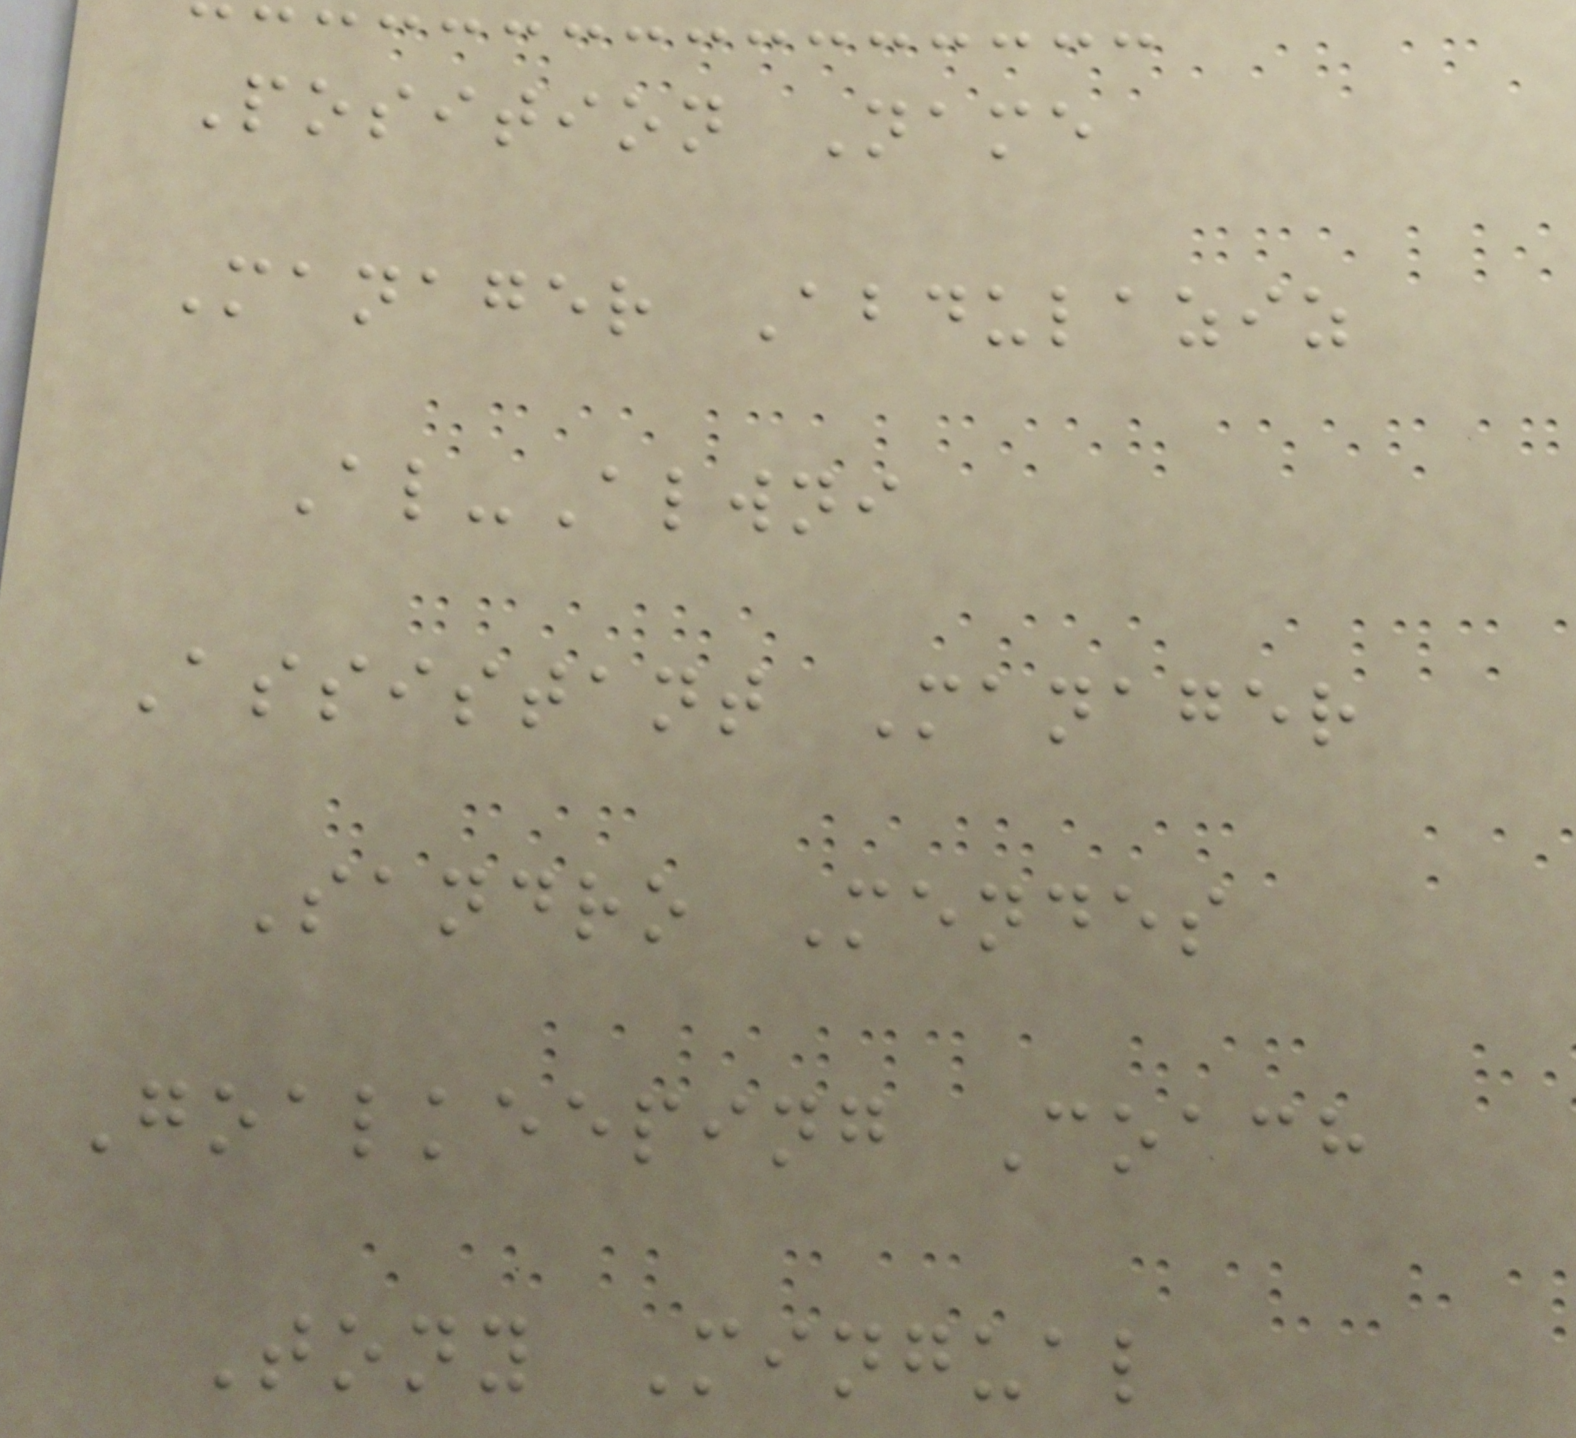Position Name
Manager Abdulaziz
Al-Alwni
Assistant Manager
Sandro Mendes
Goalkeeping Coach
Tony Mingual
